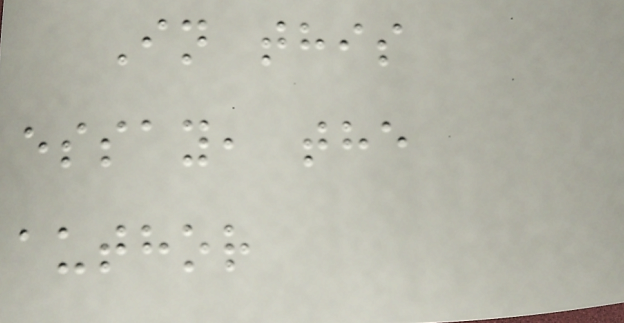In this
essay, the
author
